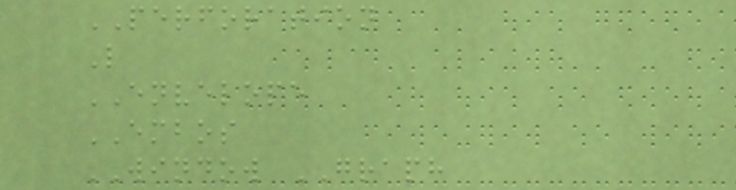PERFORATION
L
ENVELOPE
EMBOS
WINDOW GRAPH
